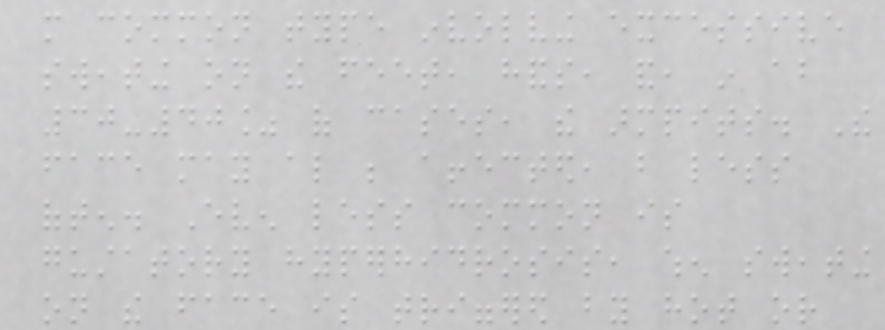more common type involving excessive
sweating on the feet, hands, and, in about
30-40% of cases, the armpits. The
face may also be affected, but less
often. Even less common is
gustatory hyperhidrosis, when sweating
on the face is triggered by hot or
